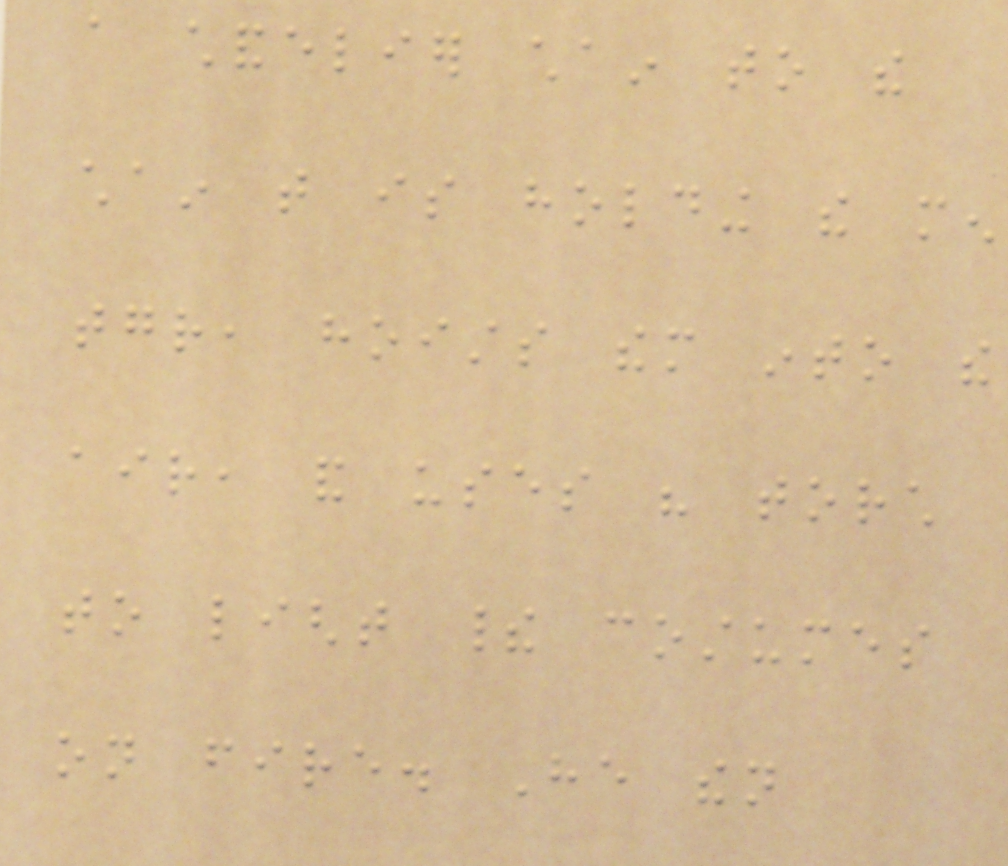a chandelier chain to the
chain that is holding the men
together, hoists them into the
air, and uses his torch
to light their costumes
on fire. He then
